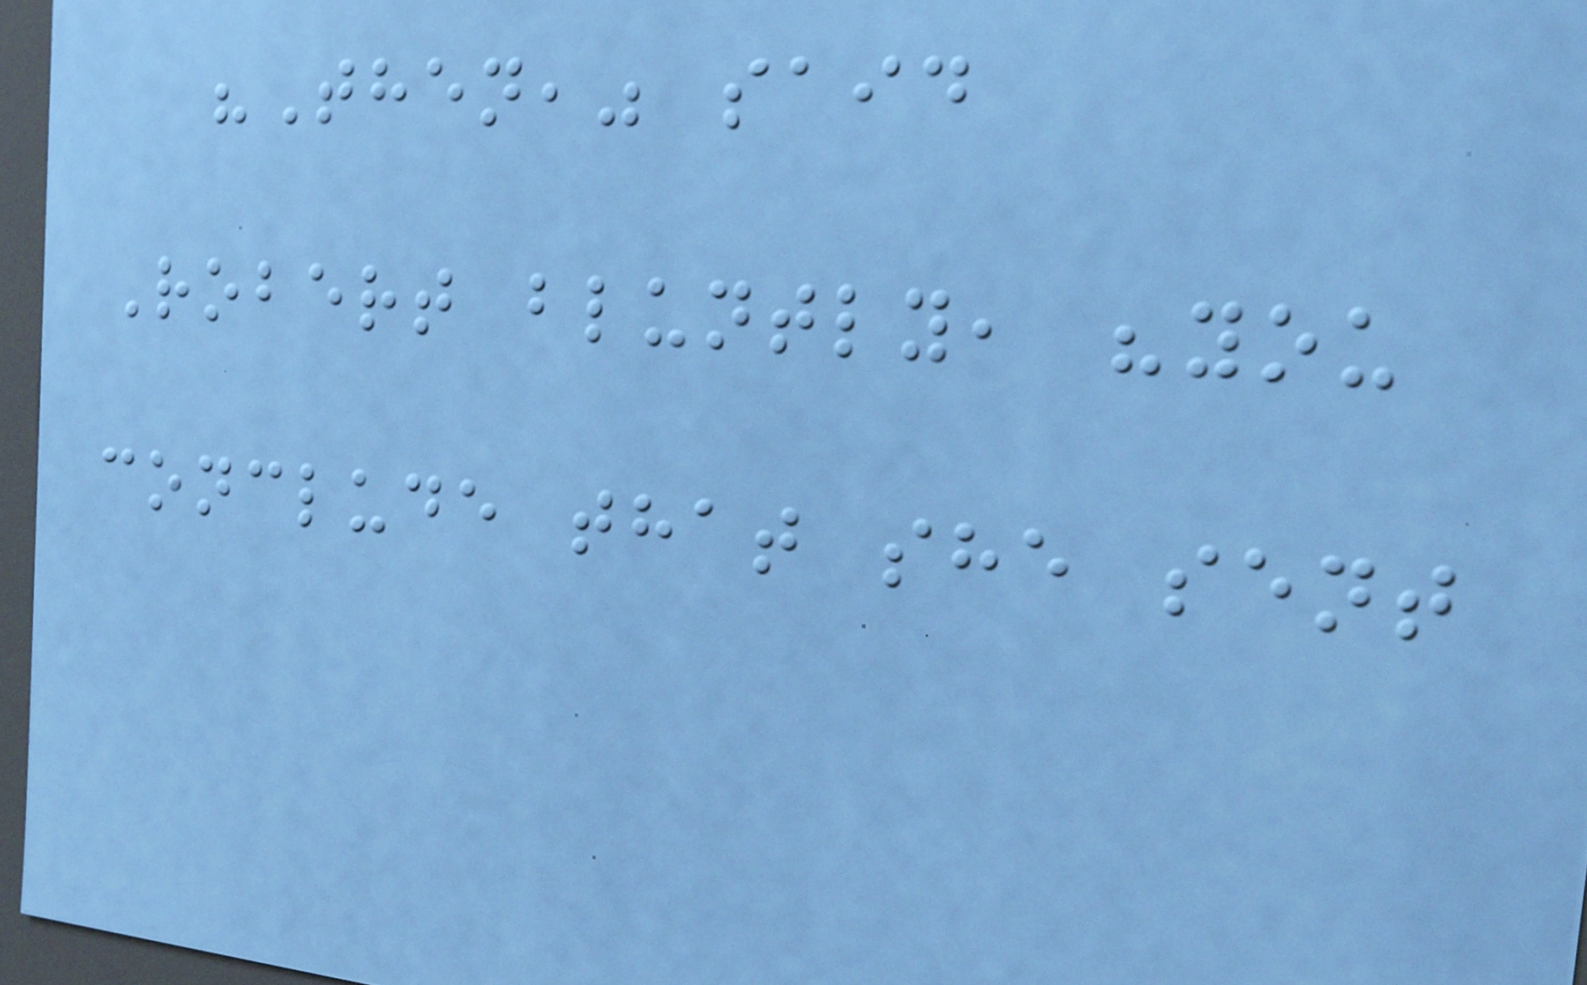"Then," said
Robert bluntly, "you
conclude that she sent
